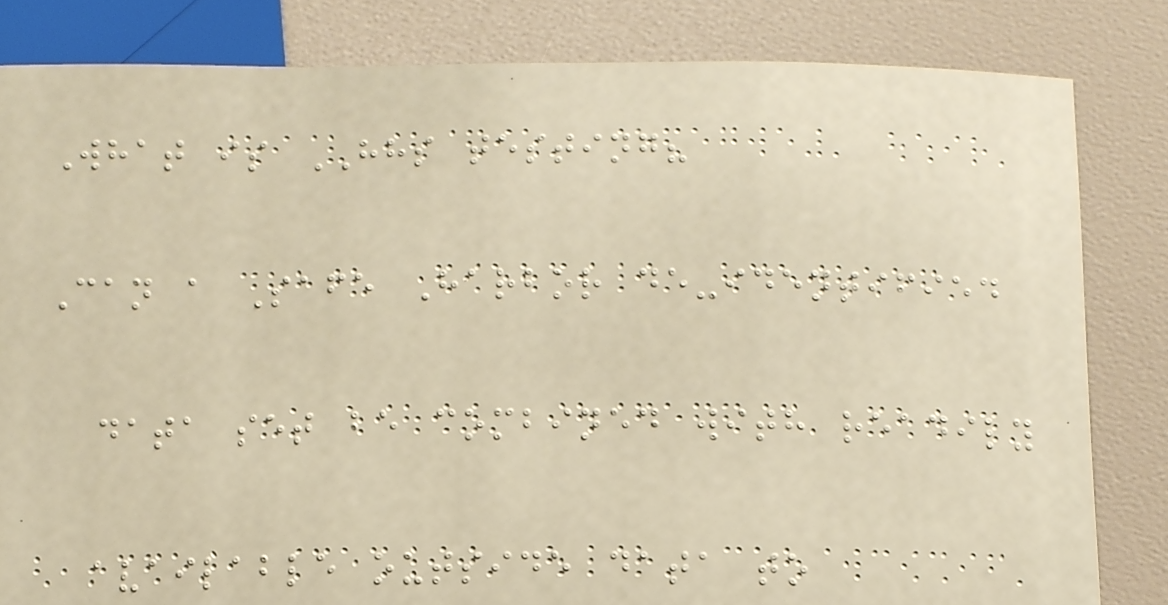What is HHS testing?
Can a Safe Harbor de-identified
data set be combined with readily
available outside data to
